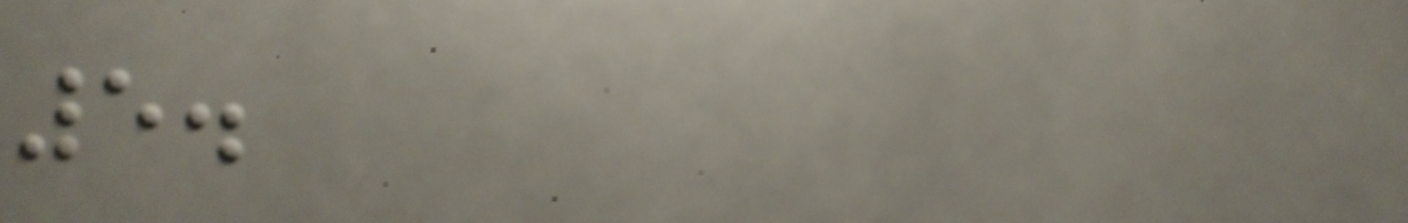5.
